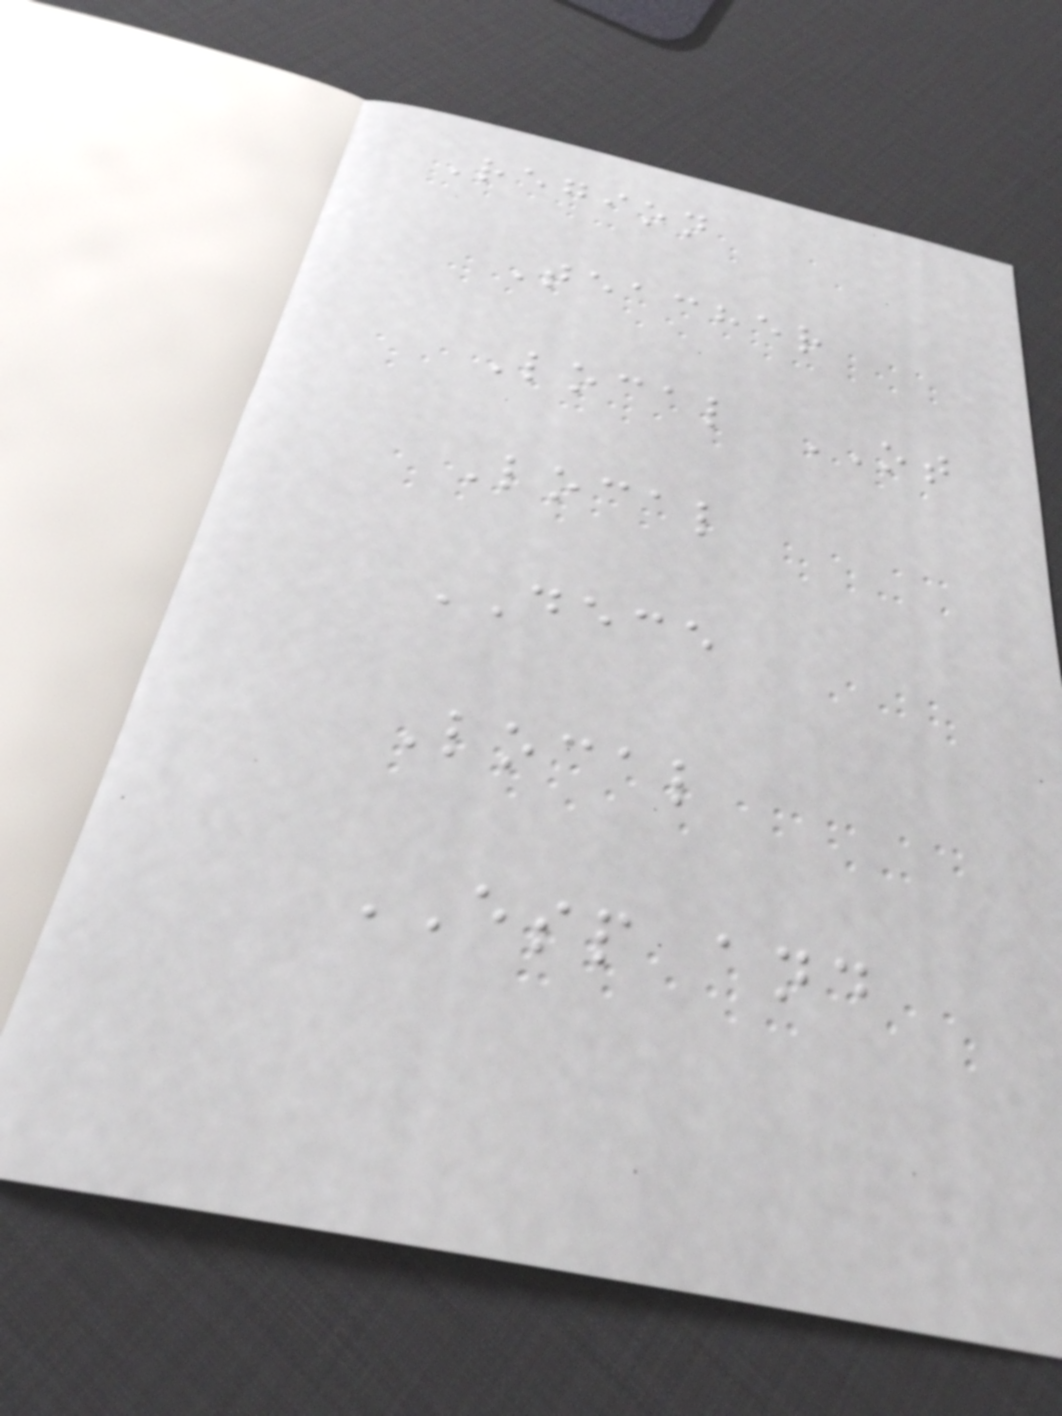Region
Teacher
Local OT
Local
DECE
Local
ESP and
